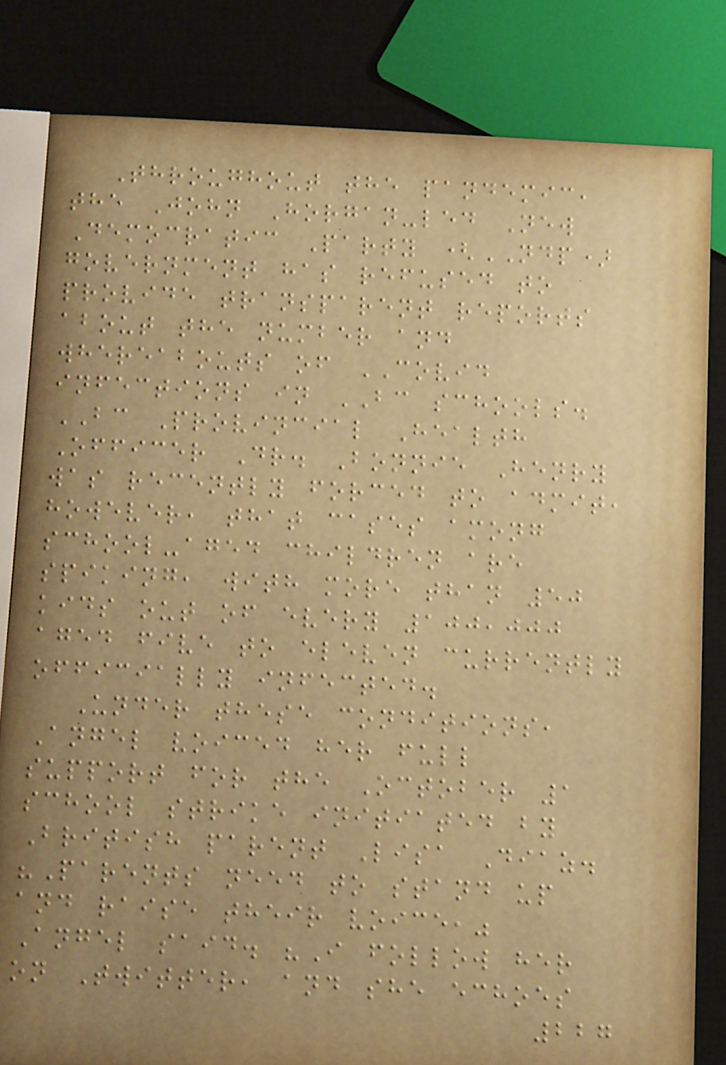Throughout the pandemic,
the John Horgan-led New
Democratic Party (NDP)
government has refused to
provide transparent reports
about the number and
whereabouts of COVID
infections in BC schools.
BC Provincial Health
Officer Dr. Bonnie Henry
was recently forced to admit,
however, that cases among
school-aged children are
spiking, with more than 50
kids out of every 100,000
aged five to eleven currently
officially infected.
Under these conditions,
Angel voiced her full
support for the October 1
school strike initiated by
British parent Lisa Diaz.
"Parents need to stand up
and raise their voice,"
Angel said. "I follow her
on Twitter, and she echoes
227
